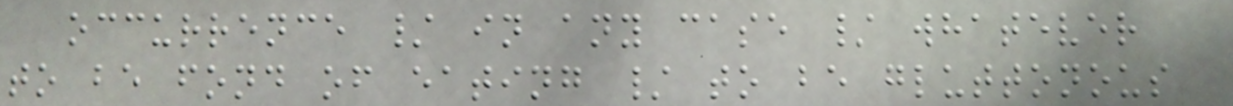occurrence / in any case / whatever
to be fond of eating / to be gluttonous
